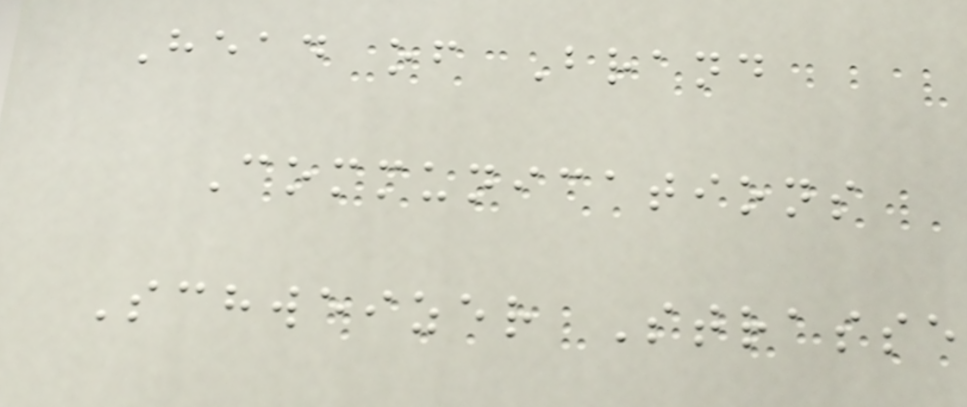Head of Brand
Communications
Schweizer Strasse
